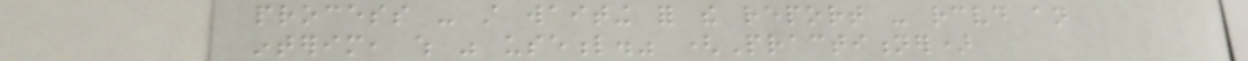process - still waiting for the report - received an
interim, which was useful." (Practitioner)
